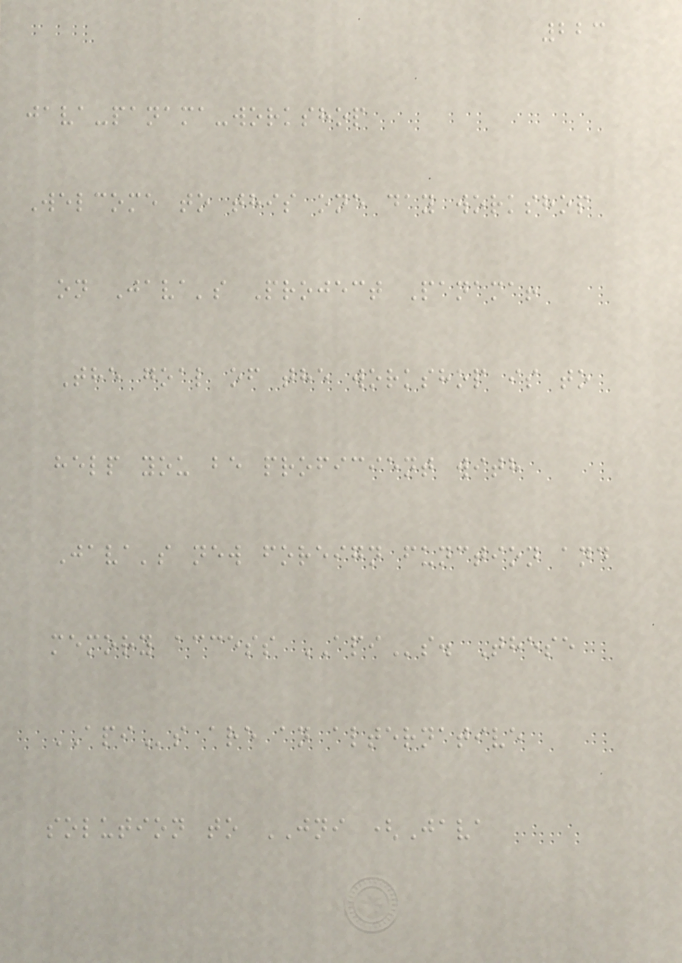223
java-panama-workshop
Welcome to this one day workshop
on Java's Project Panama!
The goal of the workshop is to
help you be proficient with
Java's new foreign function and
memory access APIs. These
APIs are an alternative
solution to JNI (Java
